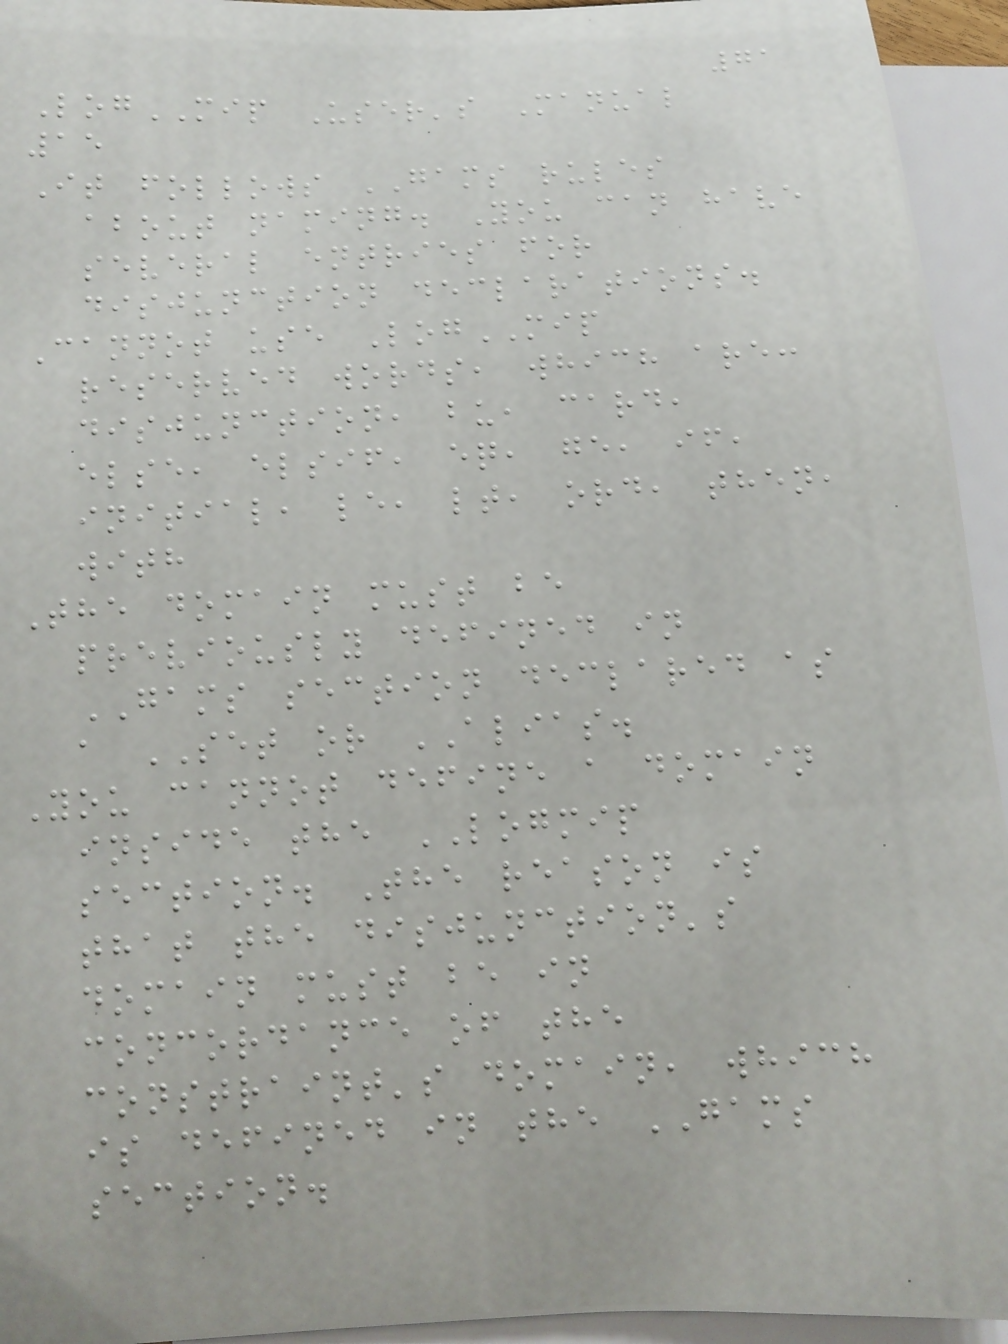71
LogMIP User's Manual
15
It follows GAMS rules
about naming. You can have
several entries for
disjunction declarations.
Cannot use LogMIP
reserved words, which are:
disjunction, bu, card,
else, elsif, eq, ge, if,
initial, le, lt, ord, then,
with
The domain must be
previously defined in
GAMS section declared as
a SET or ALIAS.
You cannot define a domain
inside the LOGMIP
section. The reason is
that the disjunction's
domain must be in
concordance of the
constraint's domain, which
is defined in the GAMS
section.
